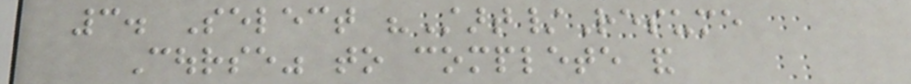3. Select "Start/Resume
Course" to complete and
